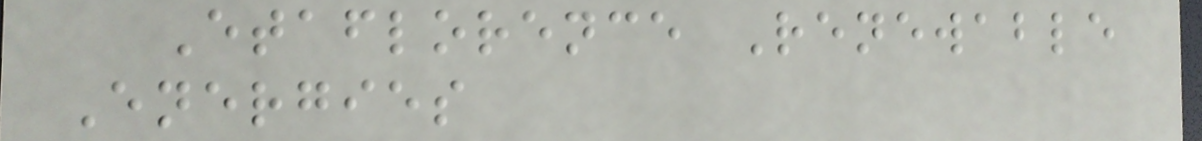Etaflorence Renewable
Energies
